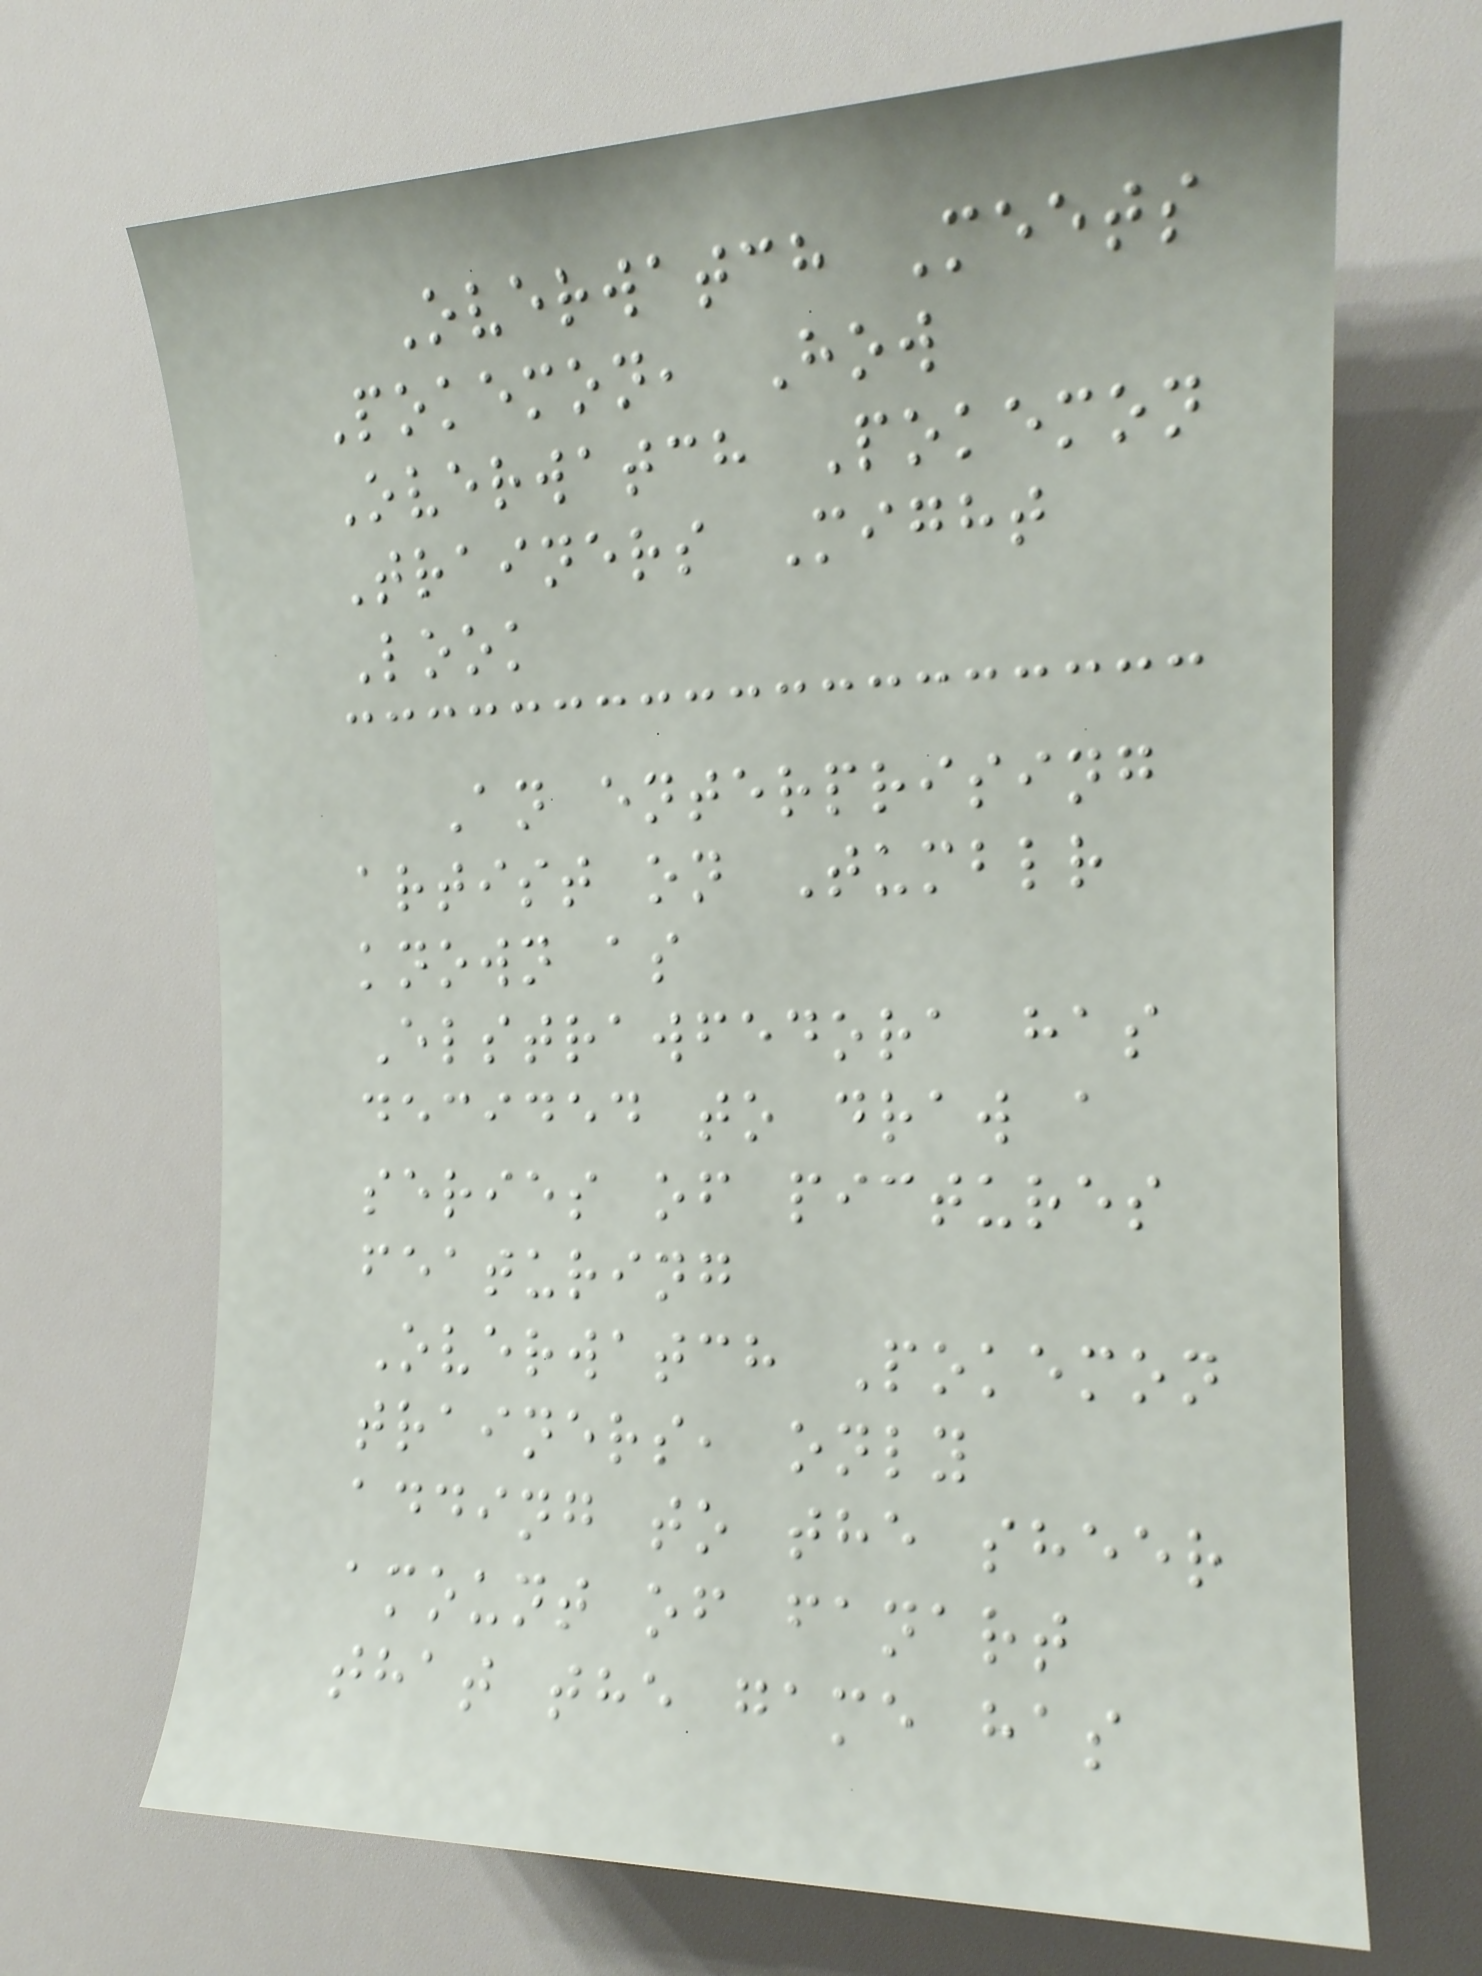Overwatch Meets
Pokemon, How
Overwatch Pokemon
Trainers Might
Look
An enterprising
artist on Tumblr
known as
Elstrawfedora has
decided to draw a
series of pictures
featuring
Overwatch Pokemon
trainers, only
adding to the sheer
amount of fanart
that the game has
